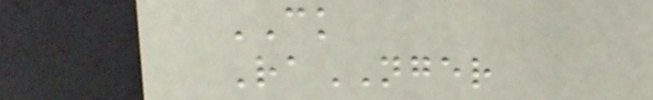CK
RaNGER
